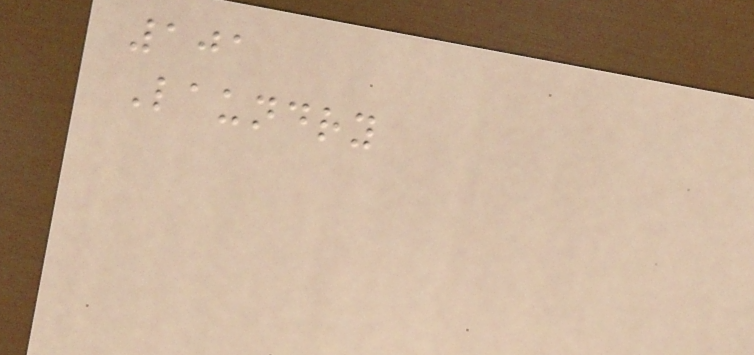101
Laundry
